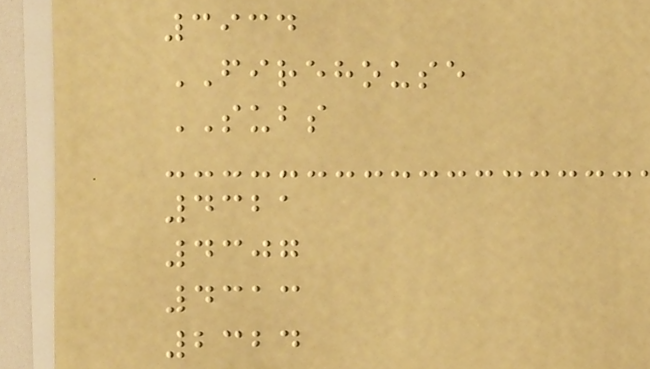3934
FIREHOUSE
SUBS
4321
4307
4313
2324
